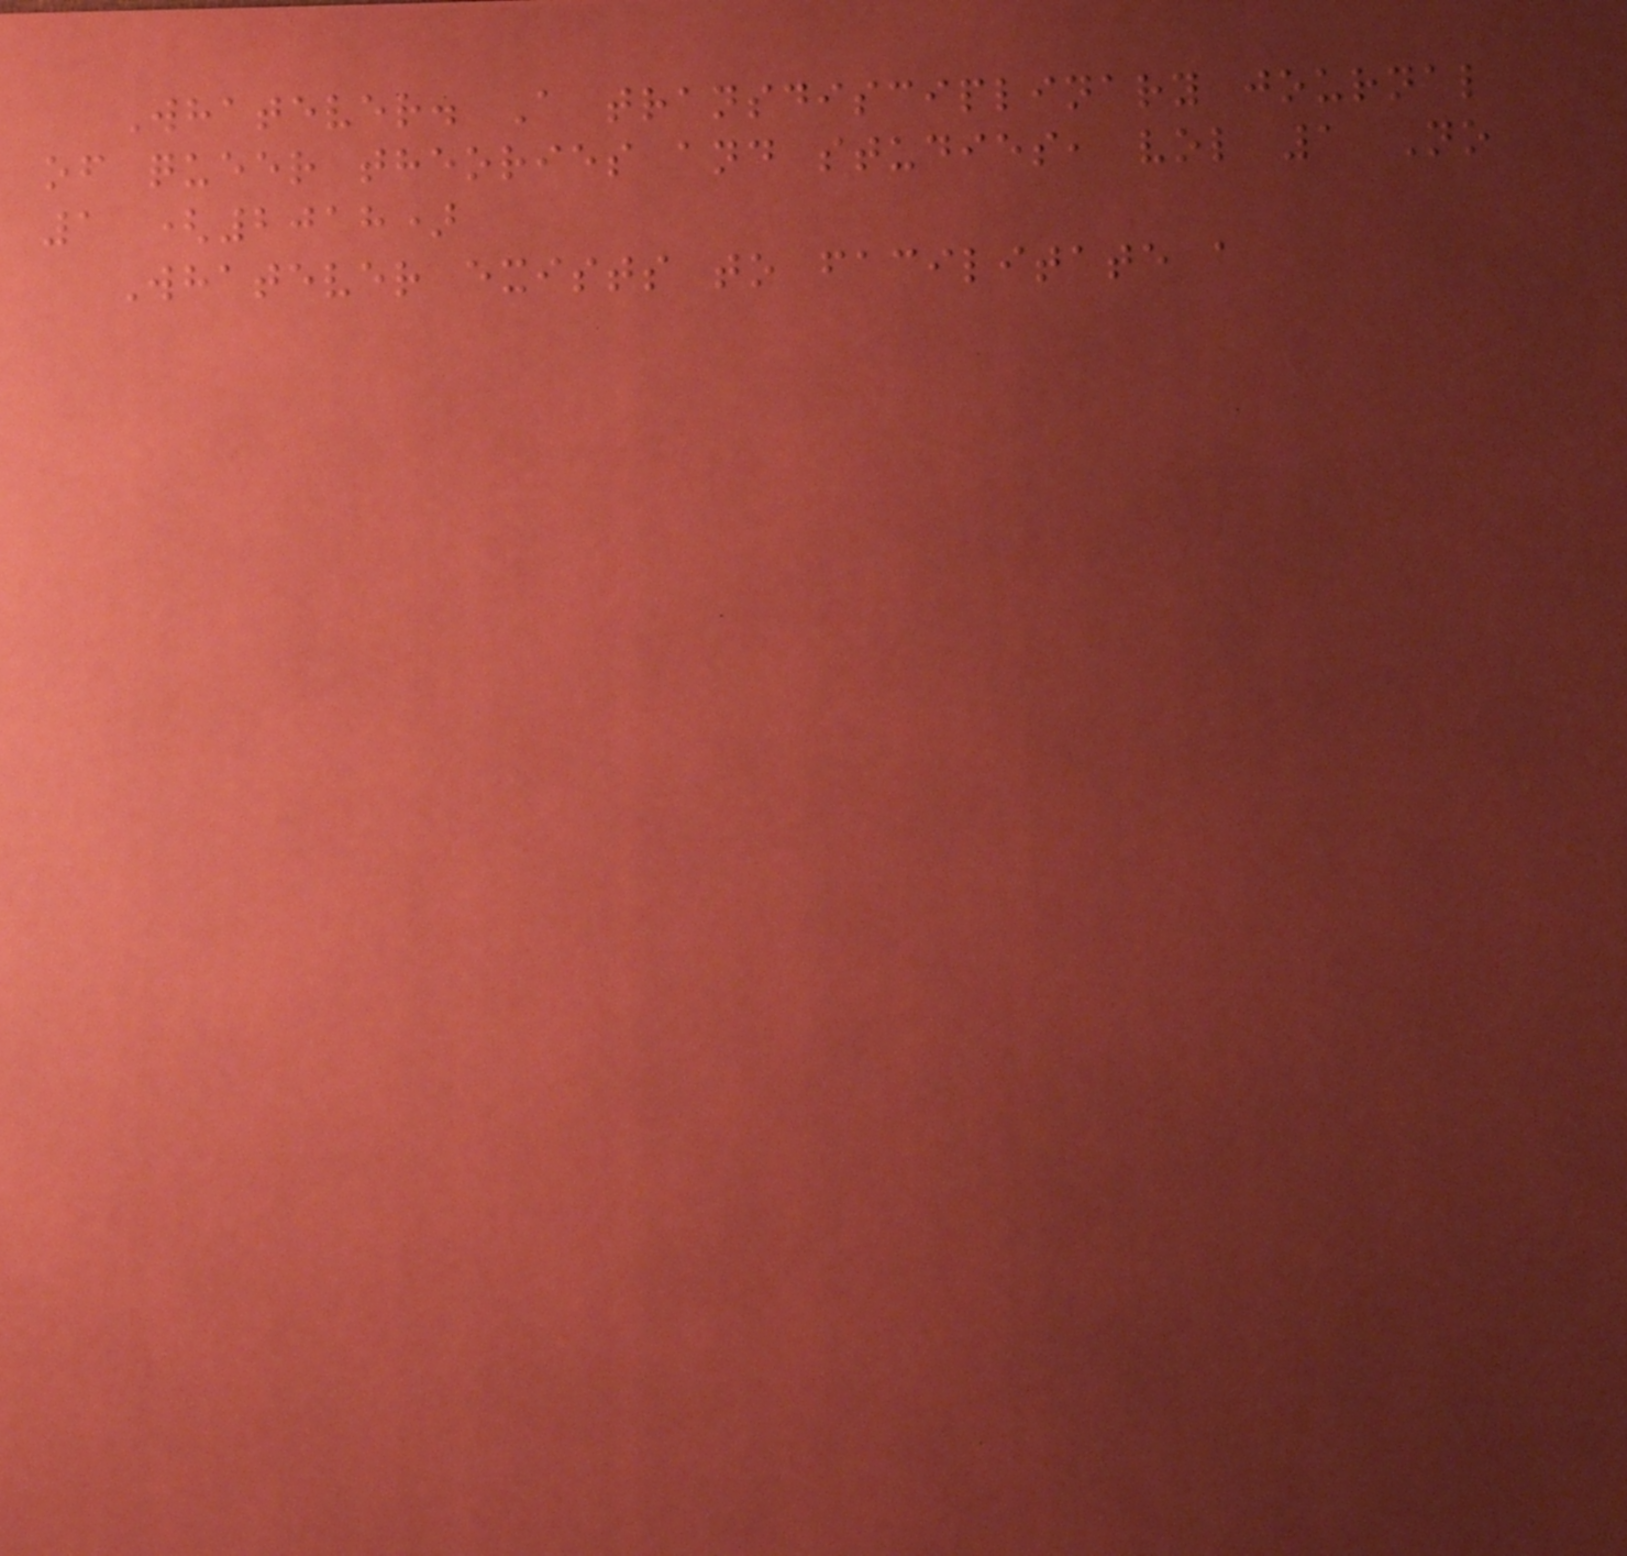Whatever. A transdisciplinary journal
of queer theories and studies, vol 1 No
1 (2018)
Whatever exists to facilitate a
